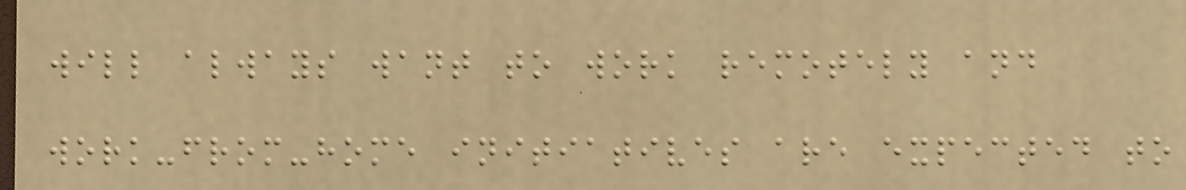will always want to work remotely and
work-from-home initiatives are expected to
